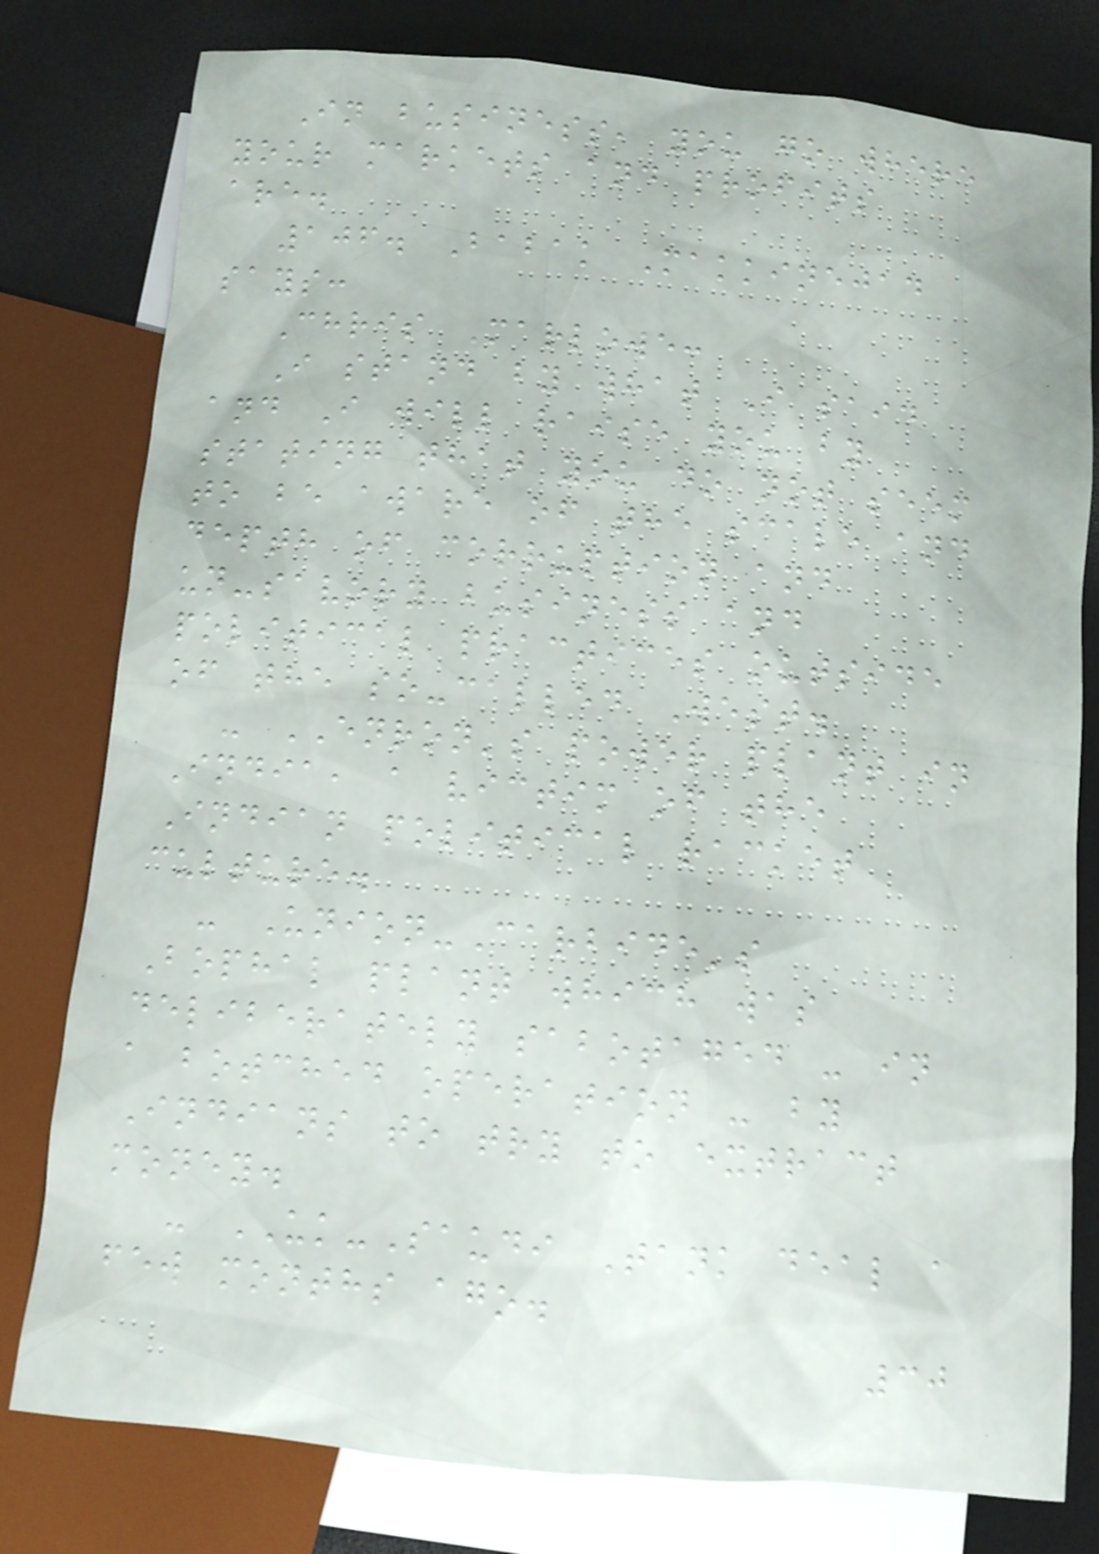In business, you go where
your markets and profits
are.
106. Babak Makkinejad
says:
Chris Marlowe:
I stand by what I said
and I will raise you by
stating that you do not seem
to be aware of the scale and
depth of corruption and
un-savory business and
political practices outside
of the so-called West.
- ENRON's power plant in
India, a victim of the
Indian political racket
culture.
- Union-Carbide's
Bophal plant which was
deliberately sabotaged - in
a botched operation - by
Indians to try to extract
money.
- UK-Saudi Tank deal a
few months ago.
30
